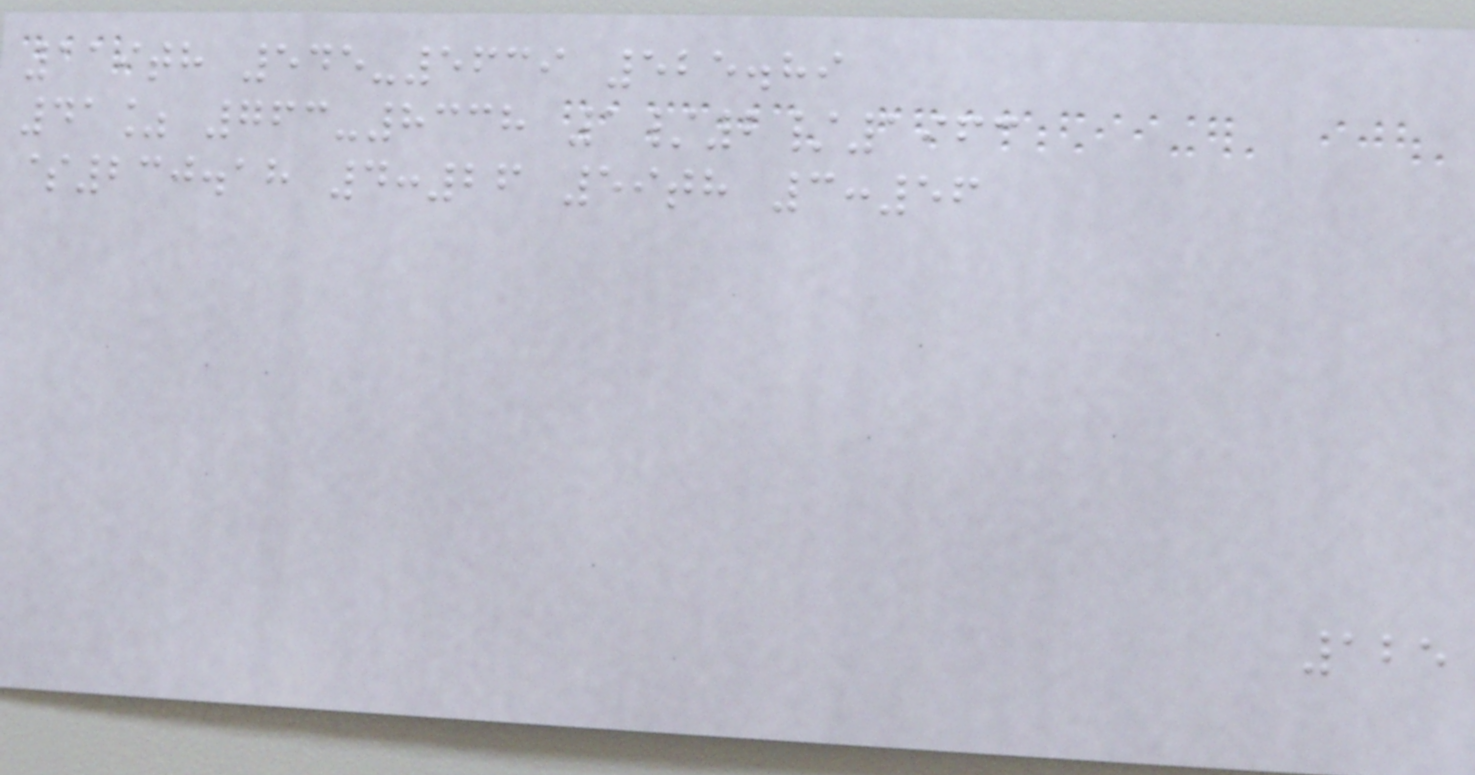119th 545-5639 525.89
41% 763-8338 1/2/1963
$230.18 4:26 59th 3:56
125
